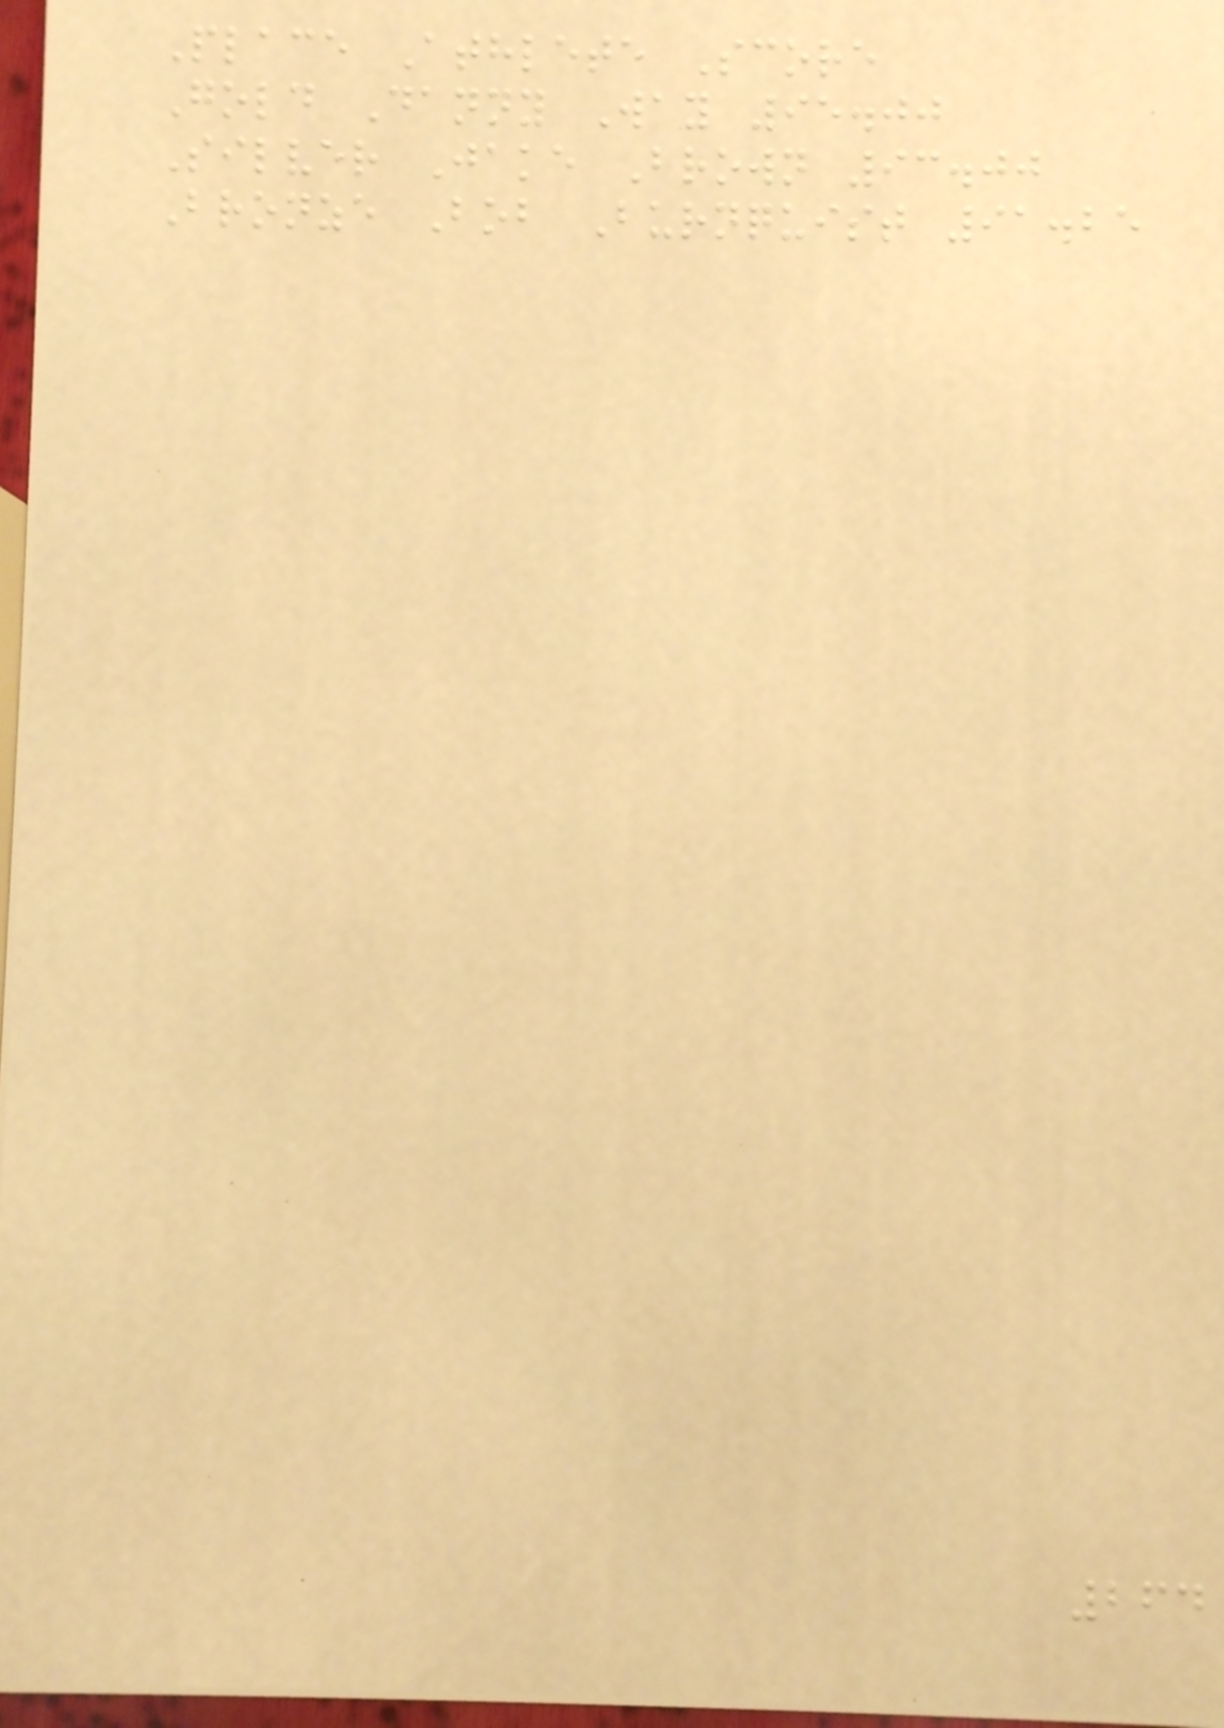Place Athlete Score
Gold Danny Way 95.00
Silver Jake Brown 93.00
Bronze Bob Burnquist 91.25
264
